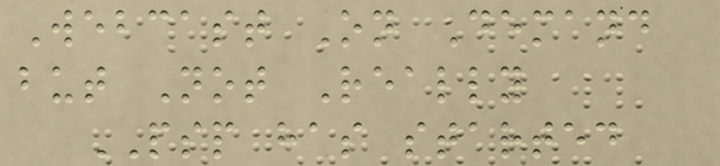Webcast On Demand
but Not Really
PSP has started
